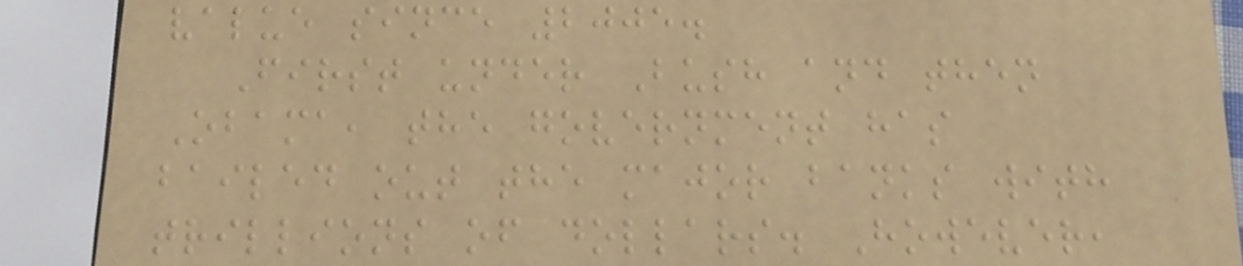value since 2005.
First under Bush and then
Obama, the government has
bailed out the major banks with
trillions of dollars. However,
